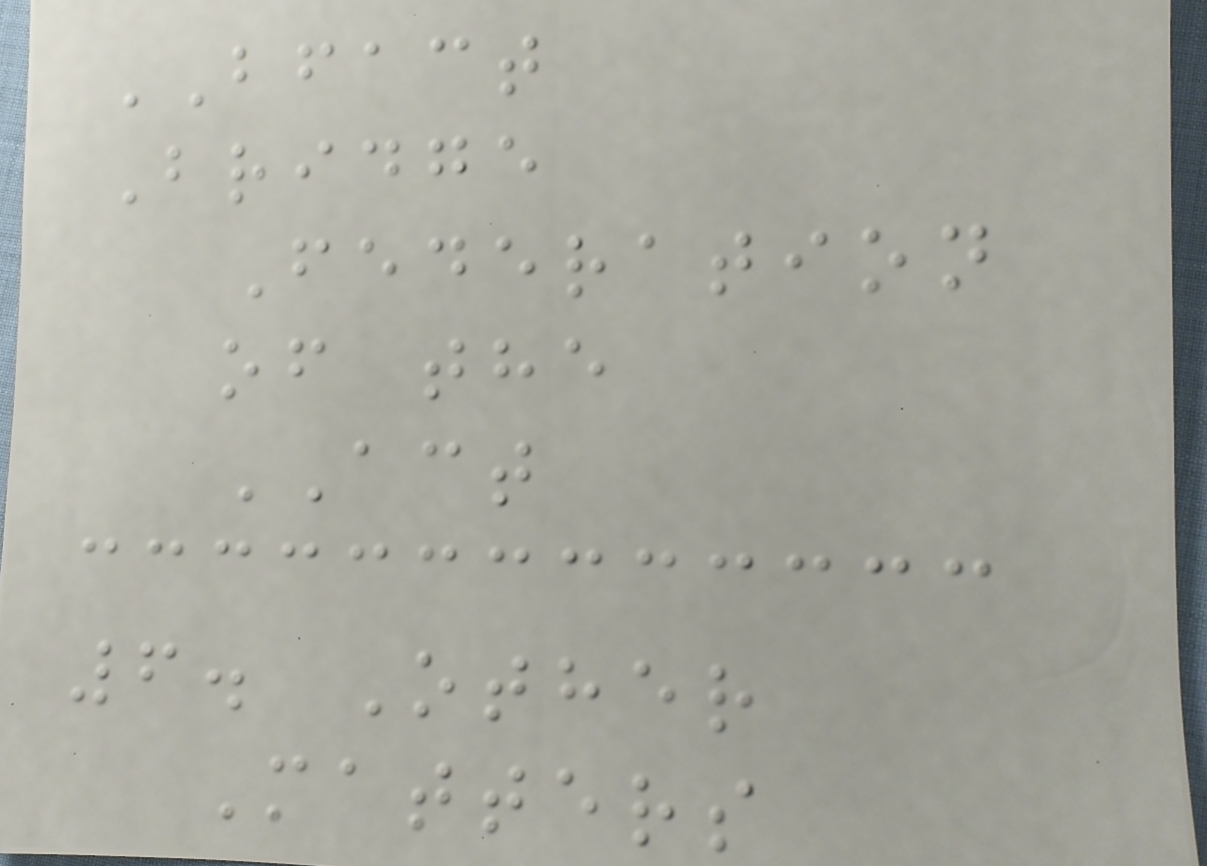BFACT
Bridge
Federation
of the
ACT
6. Other
Matters
